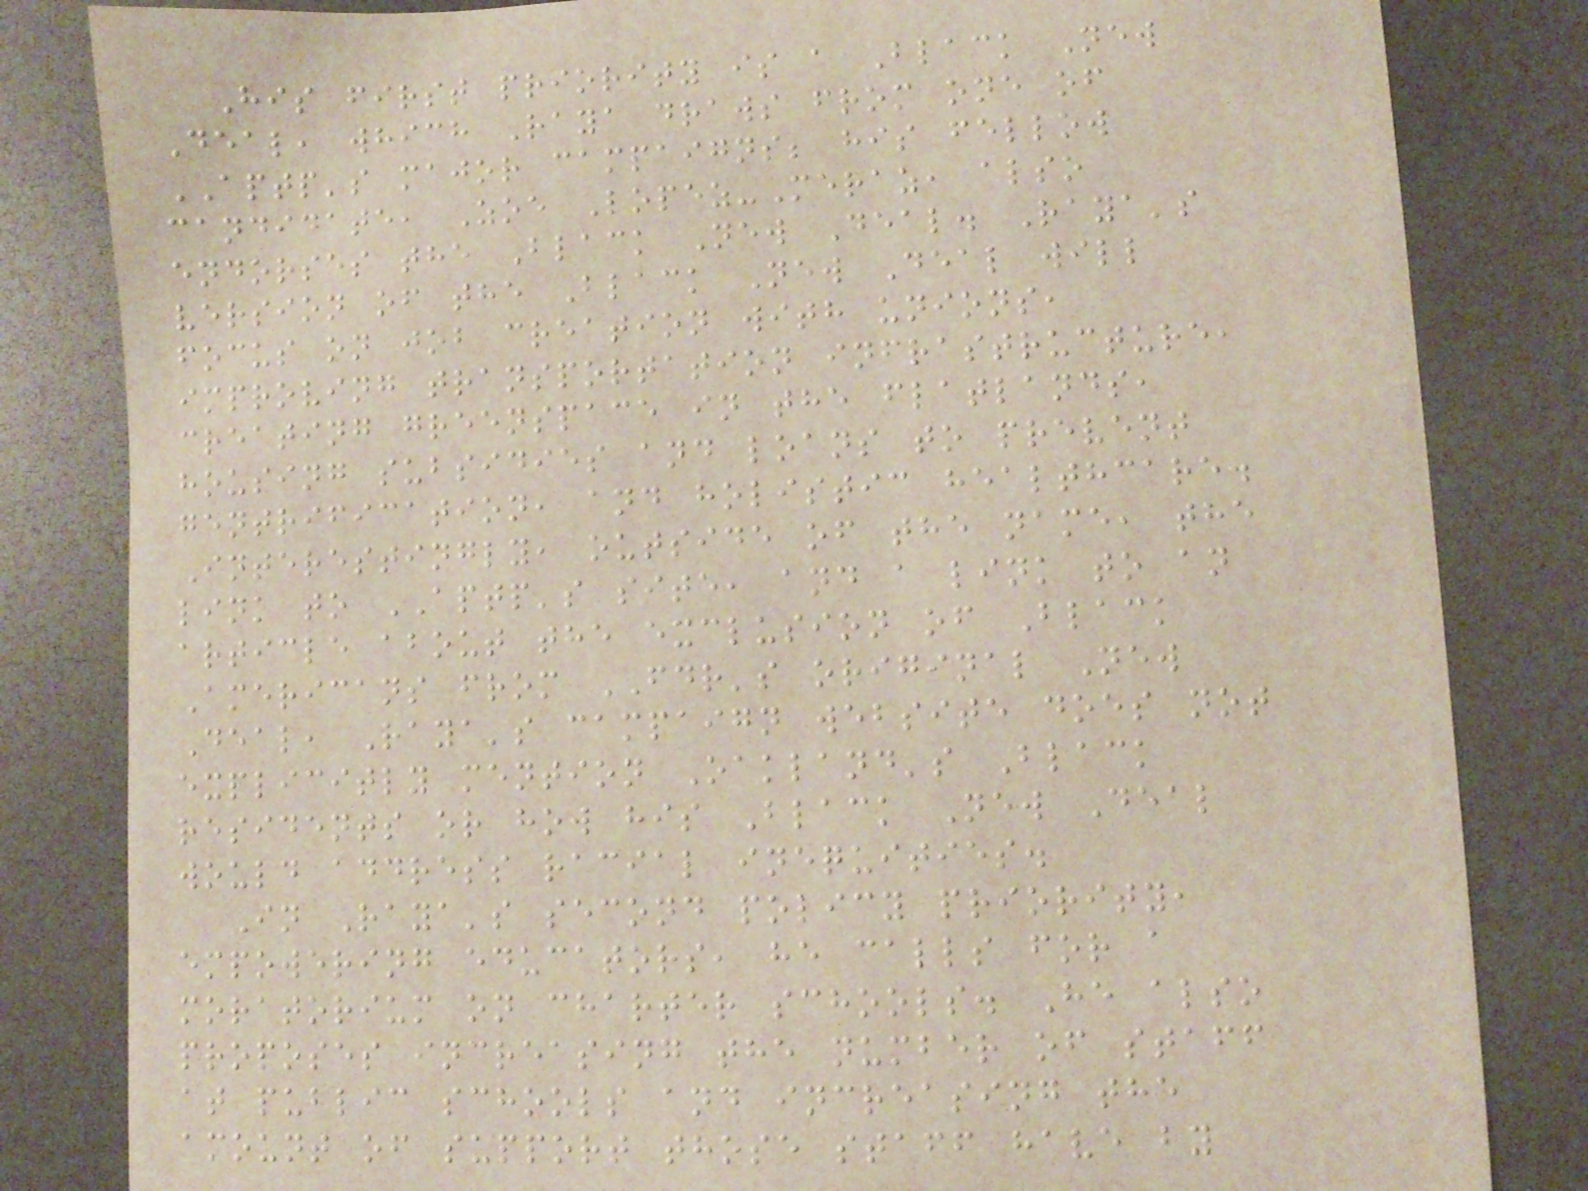His first priority is a Black New
Deal, which Raya draws from one of
APTP's major campaigns; his fellow
candidate, Zoe Lopez-Meraz, also
endorses the Black New Deal. Raya's
version of the Black New Deal will
focus on job creation with unions,
improving transportation infrastructure,
creating greenspace in the flatlands,
housing subsidies and loans to prevent
gentrification, and holistic healthcare.
Interestingly, outside of the name, the
link to APTP's site, and a link to an
article about the exclusion of Black
Americans from FDR's original New
Deal, Raya's campaign website does not
explicitly mention Oakland's Black
residents or how his Black New Deal
would address racial inequities.
In Raya's second policy priority,
empowering educators, he calls for a
moratorium on charter schools. He also
proposes increasing the number of staff
at public schools and increasing the
amount of support those staff have by
